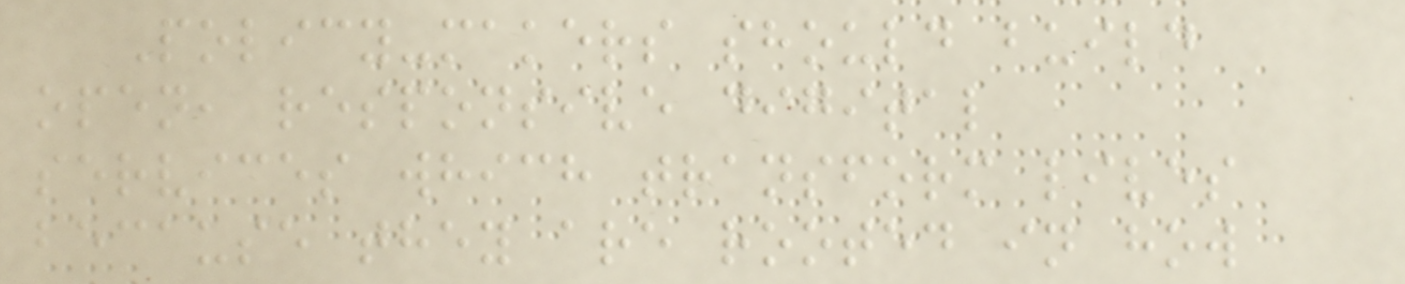Policy-makers should build
open, responsive digital
services which transform lives
because they are rooted in how
